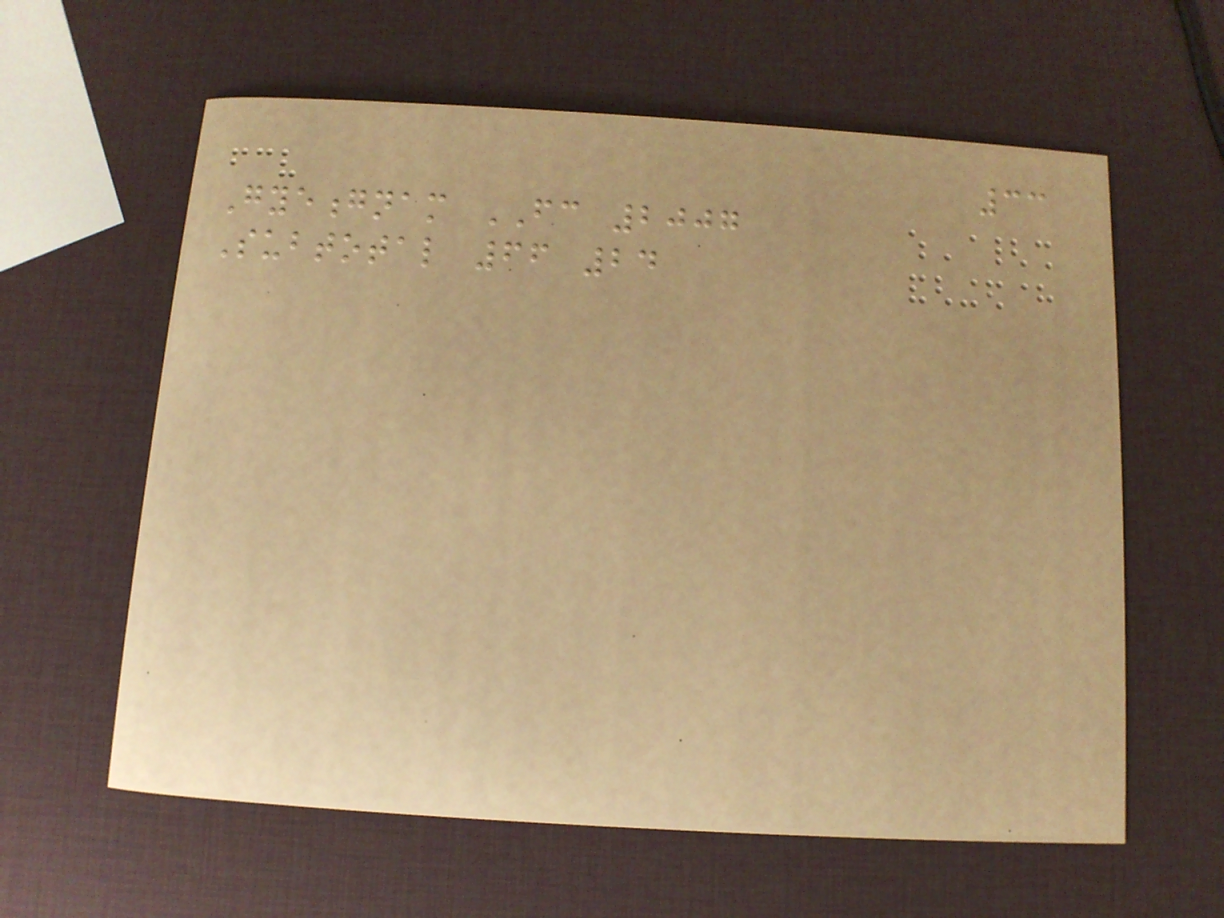33
Gyeongnam FC 2007
Subtotal 66 24
